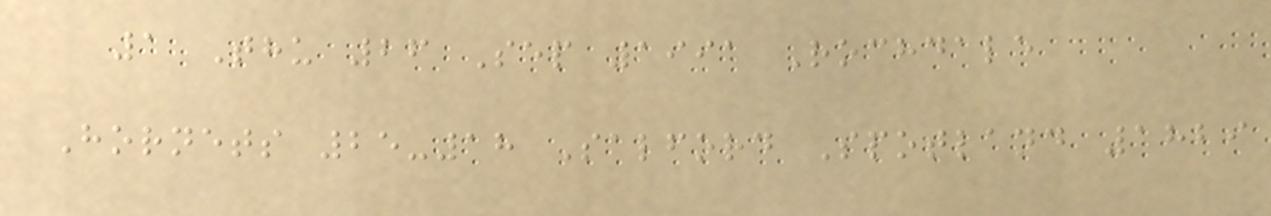1 Thu 26 Sep 1991 Rochdale
Hornets 25-18 Salford Spotland 1829
